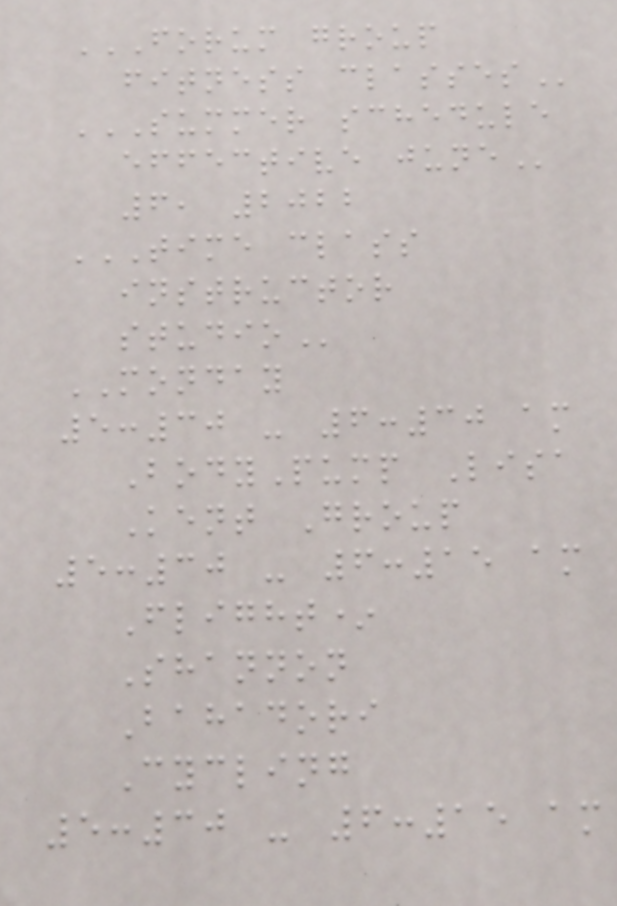FORUM GROUP
FITNESS CLASSES
SUMMER SCHEDULE
EFFECTIVE JUNE
6, 2022
TIME CLASS
INSTRUCTOR
STUDIO
MONDAY
5:30 - 6:30 am
BodyPump Lisa
Kent Group
5:30 - 6:15 am
Flight*
Shannon
Bahadori
Cycling
5:30 - 6:15 am
